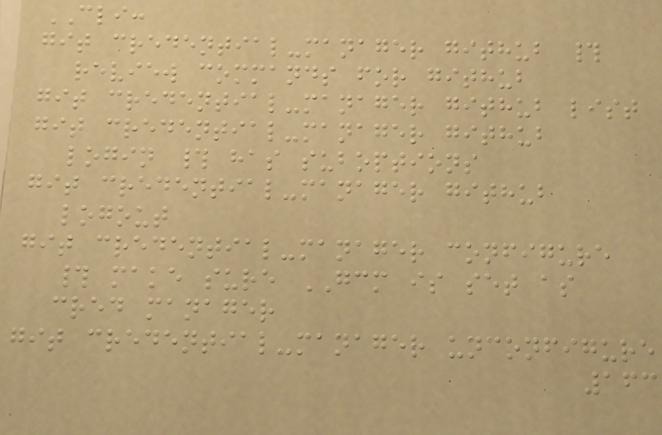CLI:
git credential-manager github #
review commands for github
git credential-manager github list
git credential-manager github
login # has suboptions
git credential-manager github
logout
git credential-manager configure
# make sure GCM is set as
cred manager
git credential-manager unconfigure
163
